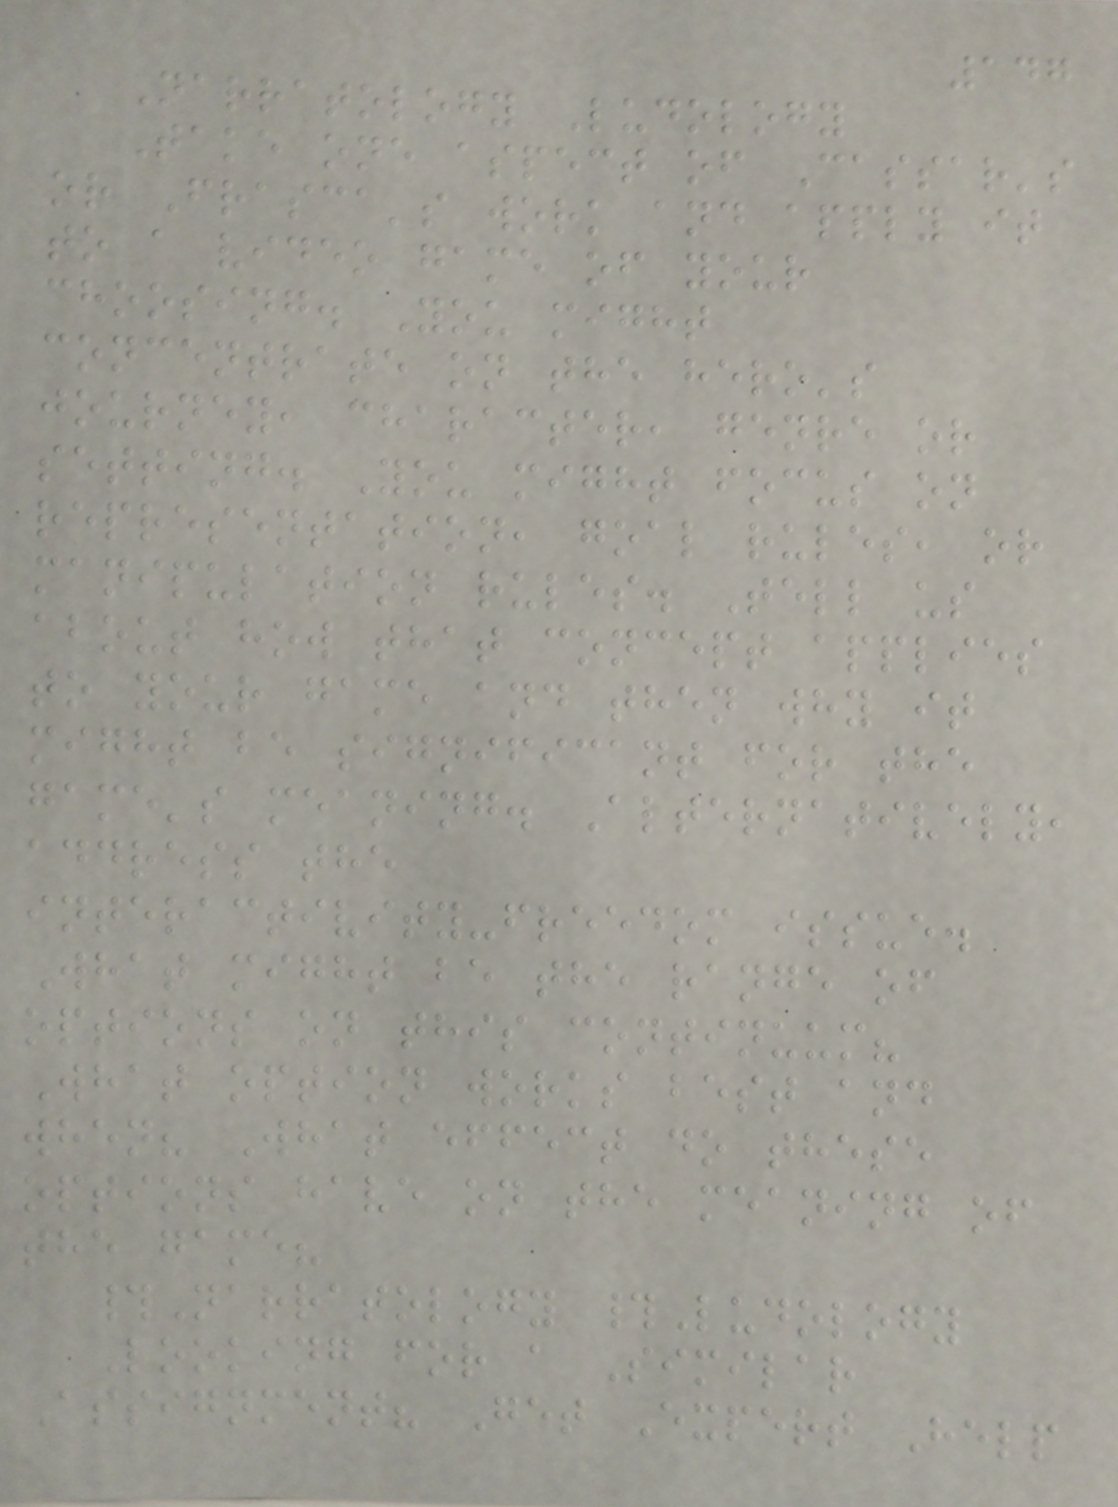147
Narratology Ludology
Take one aspect of Cassar's
or Frasca's work and apply it
to a video game of your
choosing. You might
concentrate on the hero's
journey, character, genre or
setting. You might focus on
representation, goal rules, or
manipulation rules. Tell us
about how that concept applies
to your game and then why it
might be significant for the
game's meaning. Alternatively,
address the
interactivity-freedom issue.
What might be the range of
options on this continuum?
What option works best and
when? What effect do these
options have on the meaning of
the game?
#Narratology #Ludology
Looking for a Similar
Assignment? Get Expert Help
